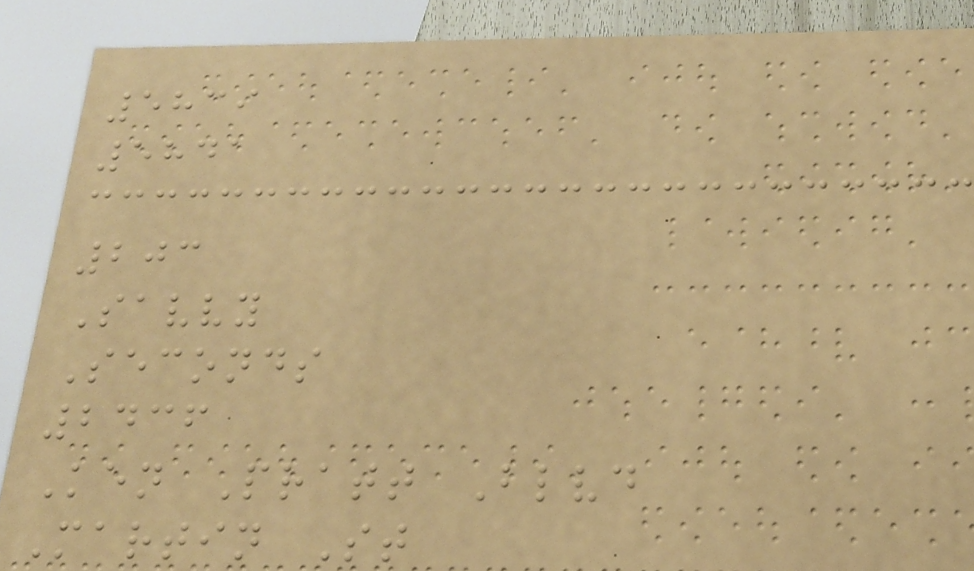5839
5841
203
Savvy
Seconds
2436
Ken Pratt Blvd
Martin St
